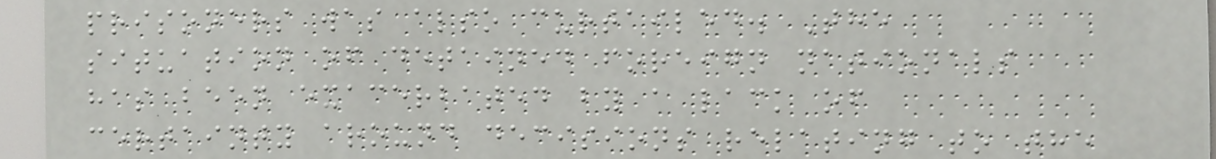prisoners was also curtailed. The
situation of detained foreign nationals
has been exacerbated by a lack of
certainty around decisions relating to the
